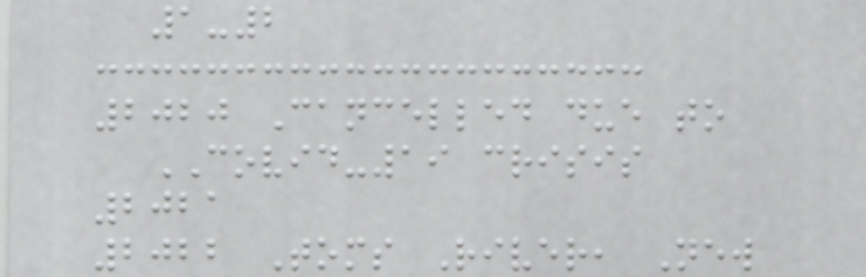1-2
2020 Cancelled due to
COVID-19 crisis
2021
2022 Toms River, New
